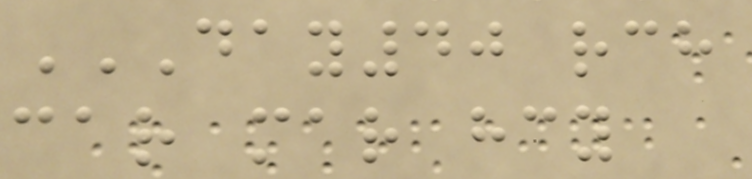DAY40 RCH
CAR MAR HCY
